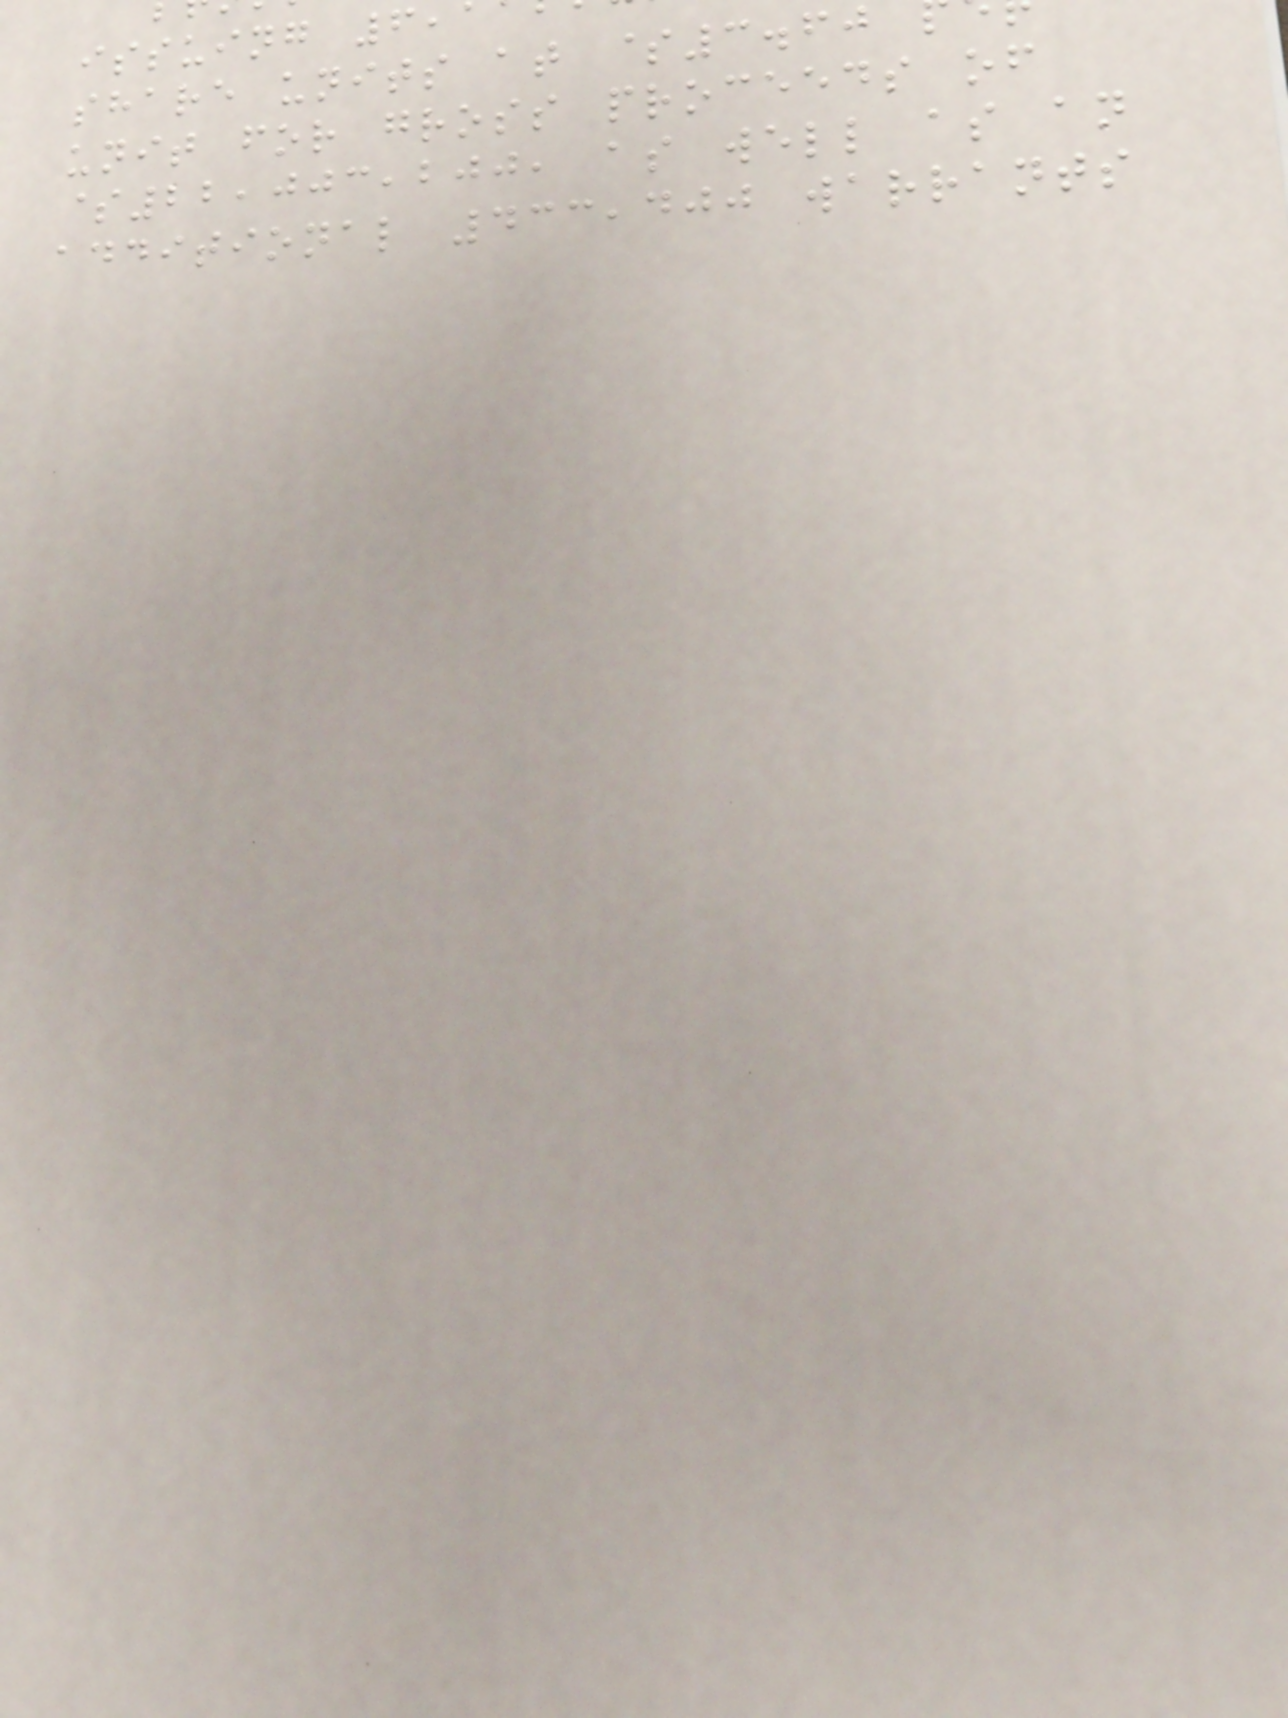issuing 6,
share units at $3.60
unit for gross proceeds of
$22,003,200, as well as an
additional 433,400 warrants
